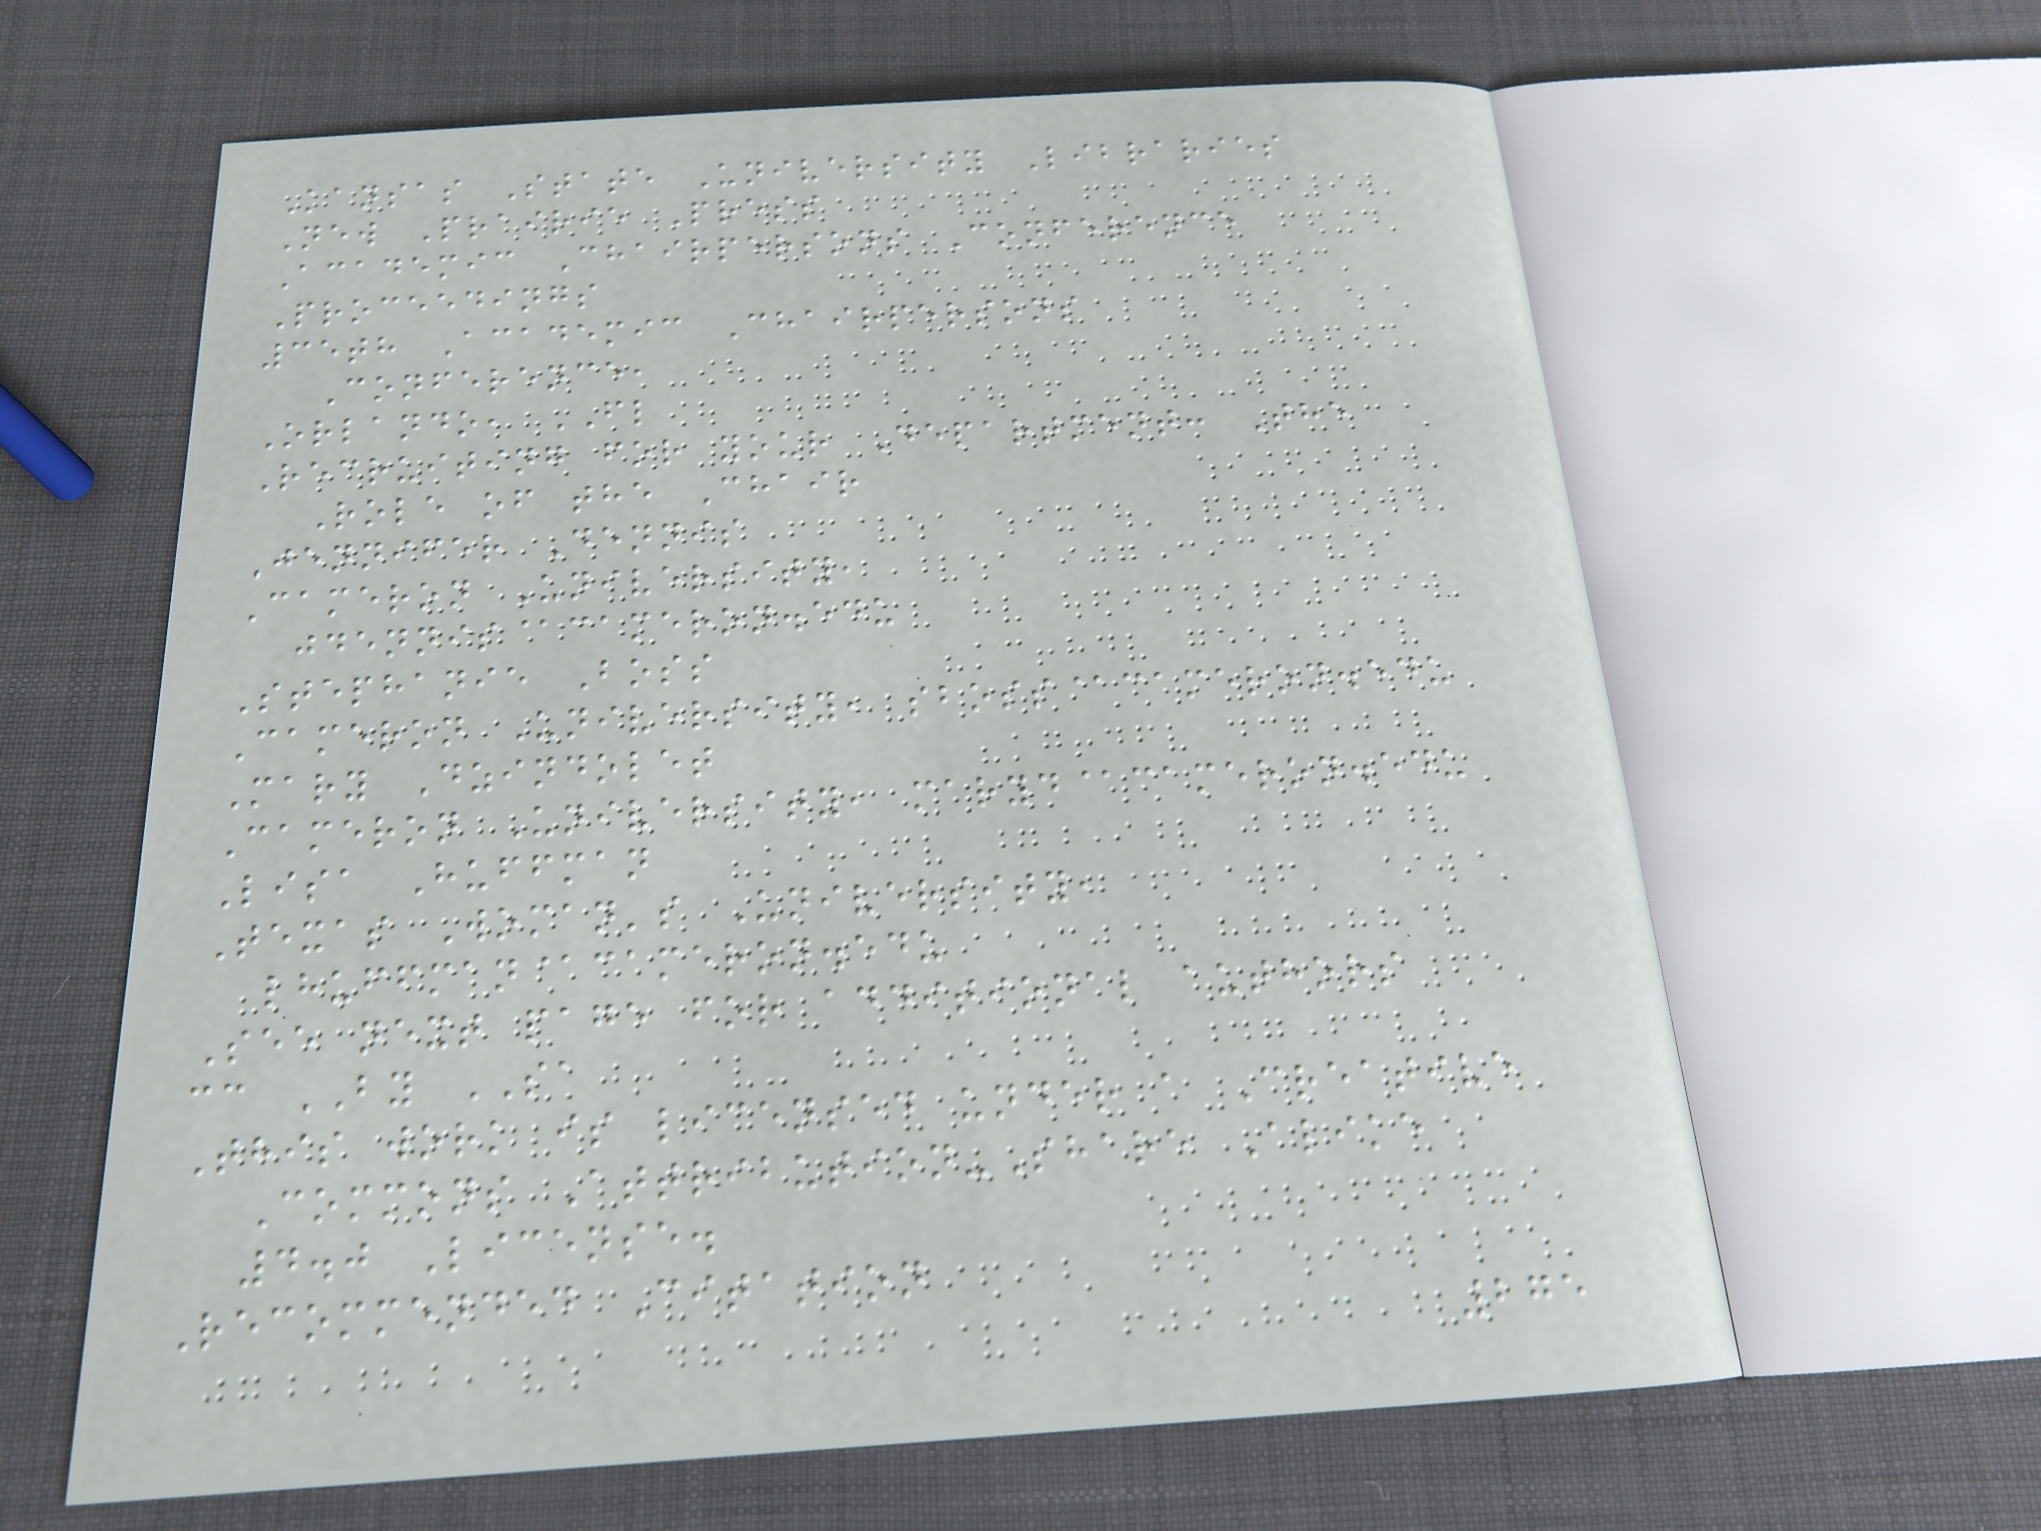Kansas State University Libraries
New Prairie Press
Academic Chairpersons Conference
Proceedings
35th Academic Chairpersons
Conference,
Orlando, FL
Recruiting for your Department: The
Role of the Chair
Jennifer Dennis
Cameron University,
jdennis@cameron.edu
Stephanie Boss
Cameron University, sboss@cameron.edu
Mary Dzindolet
Cameron University, maryd@cameron.edu
Lisa Huffman
Texas Woman's University,
lhuffman@cameron.edu
See next page for additional authors
cc BY SA
This work is licensed under a Creative
Commons Attribution-Share Alike
4.0 License.
Recommended Citation
275
